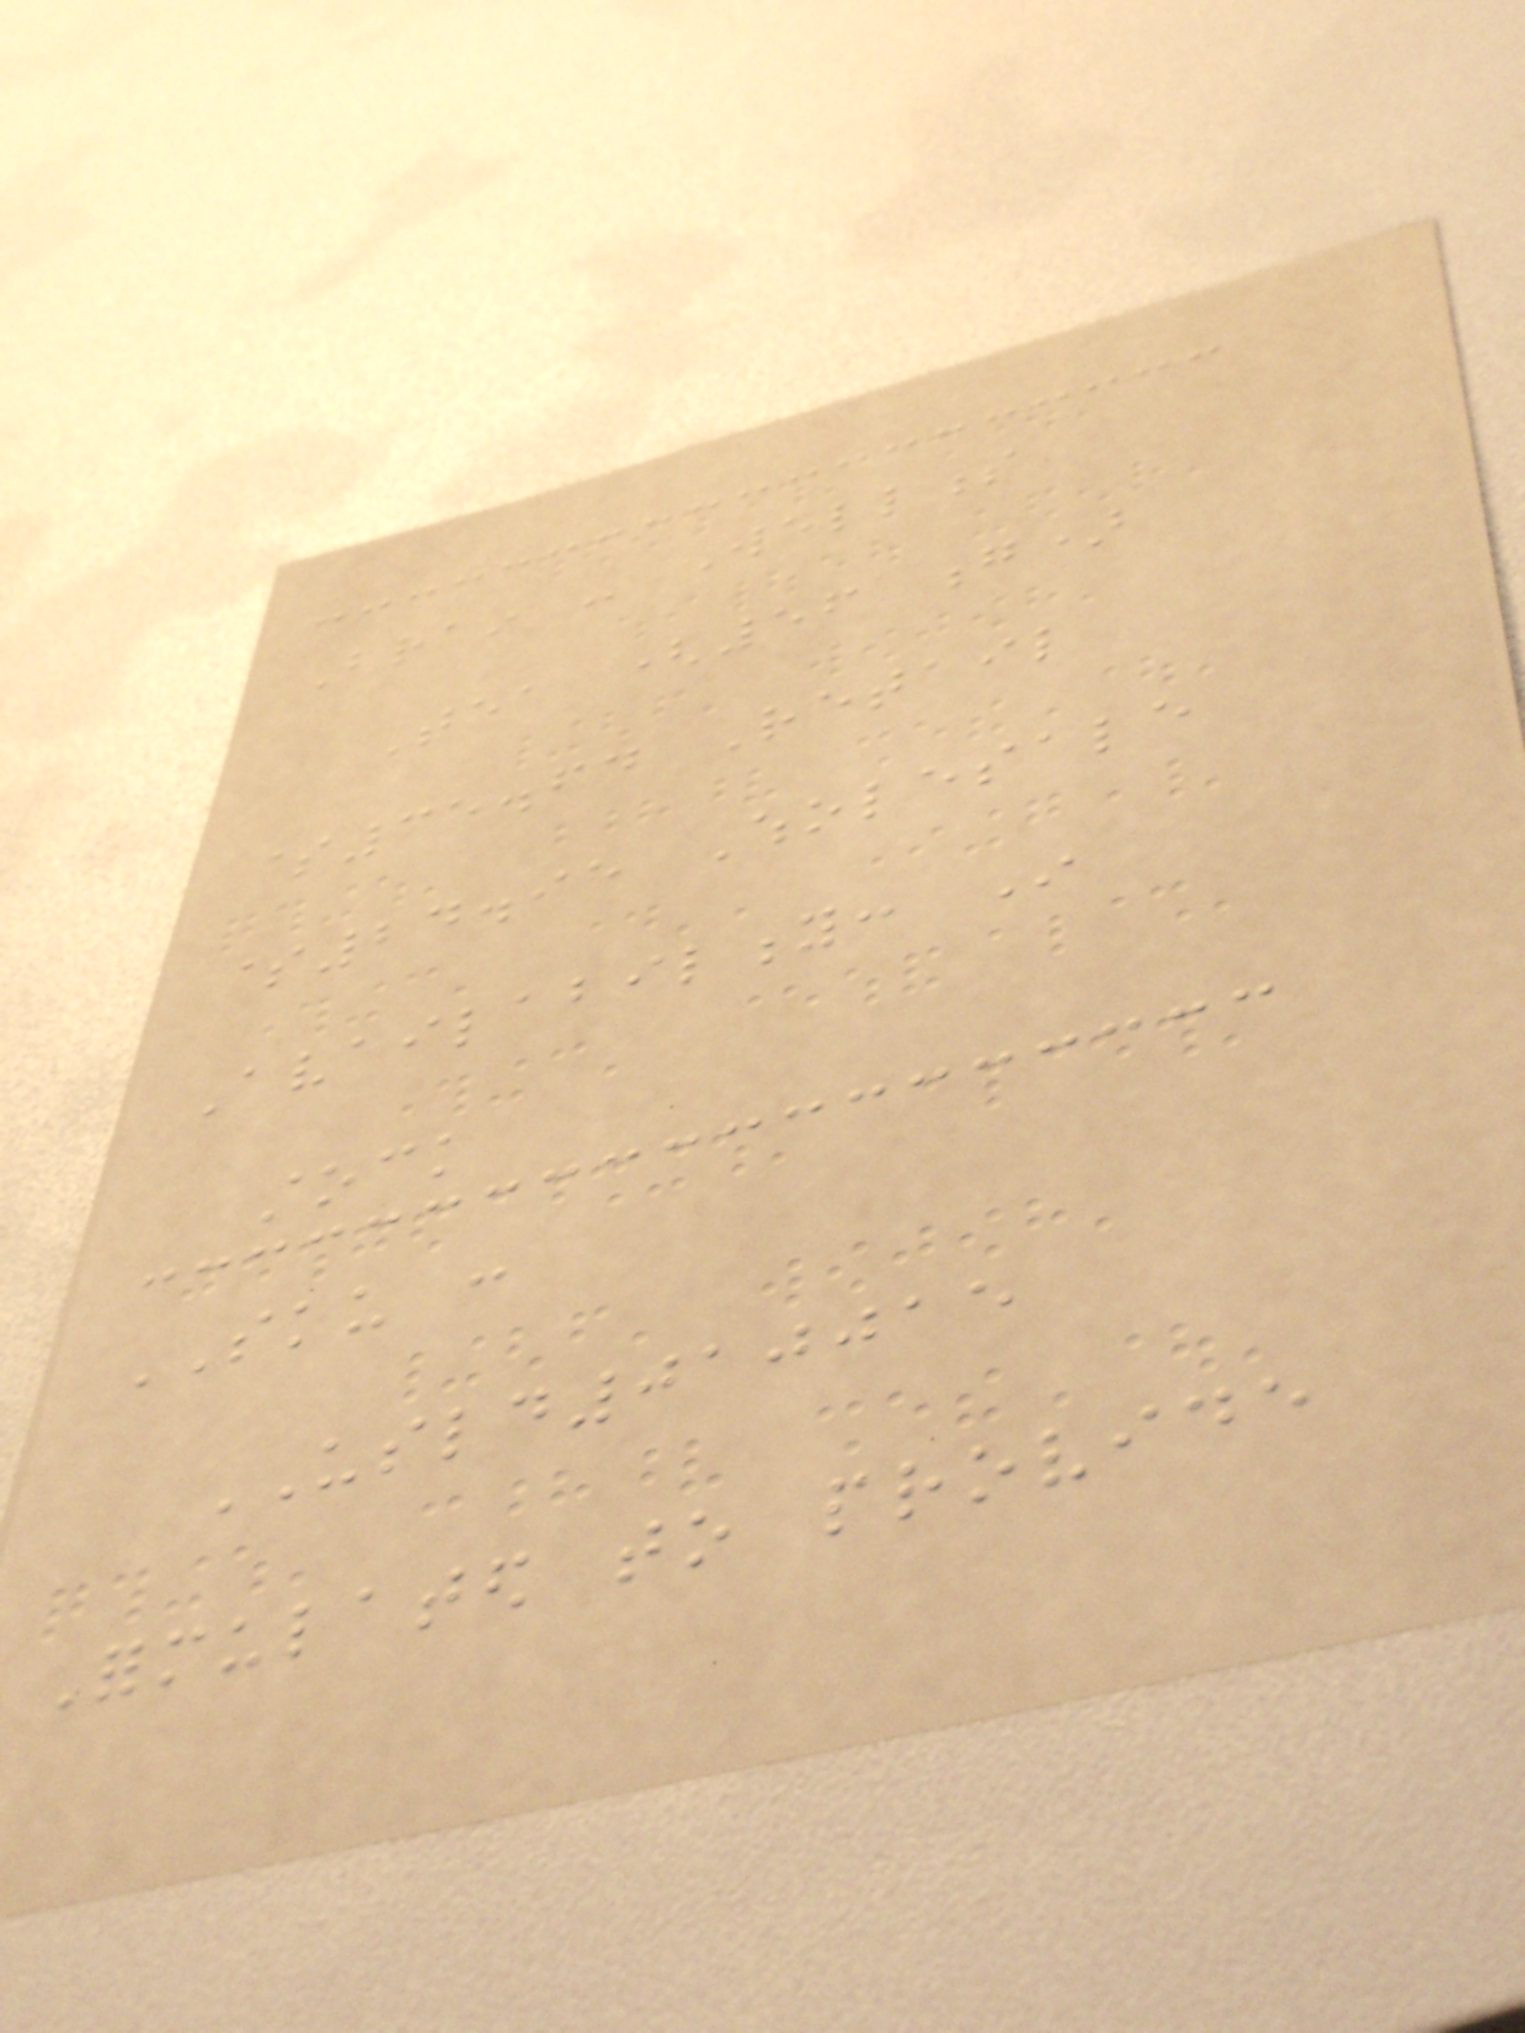Brain - Wellness
Tea (56 g)
$35.64 Retail
$24.95 Wholesale
Availability: In
stock
SKU :
USLD010015
Formulated to provide
